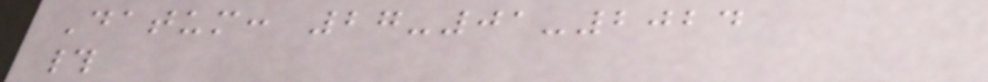Datum: 27-01-2024
#
